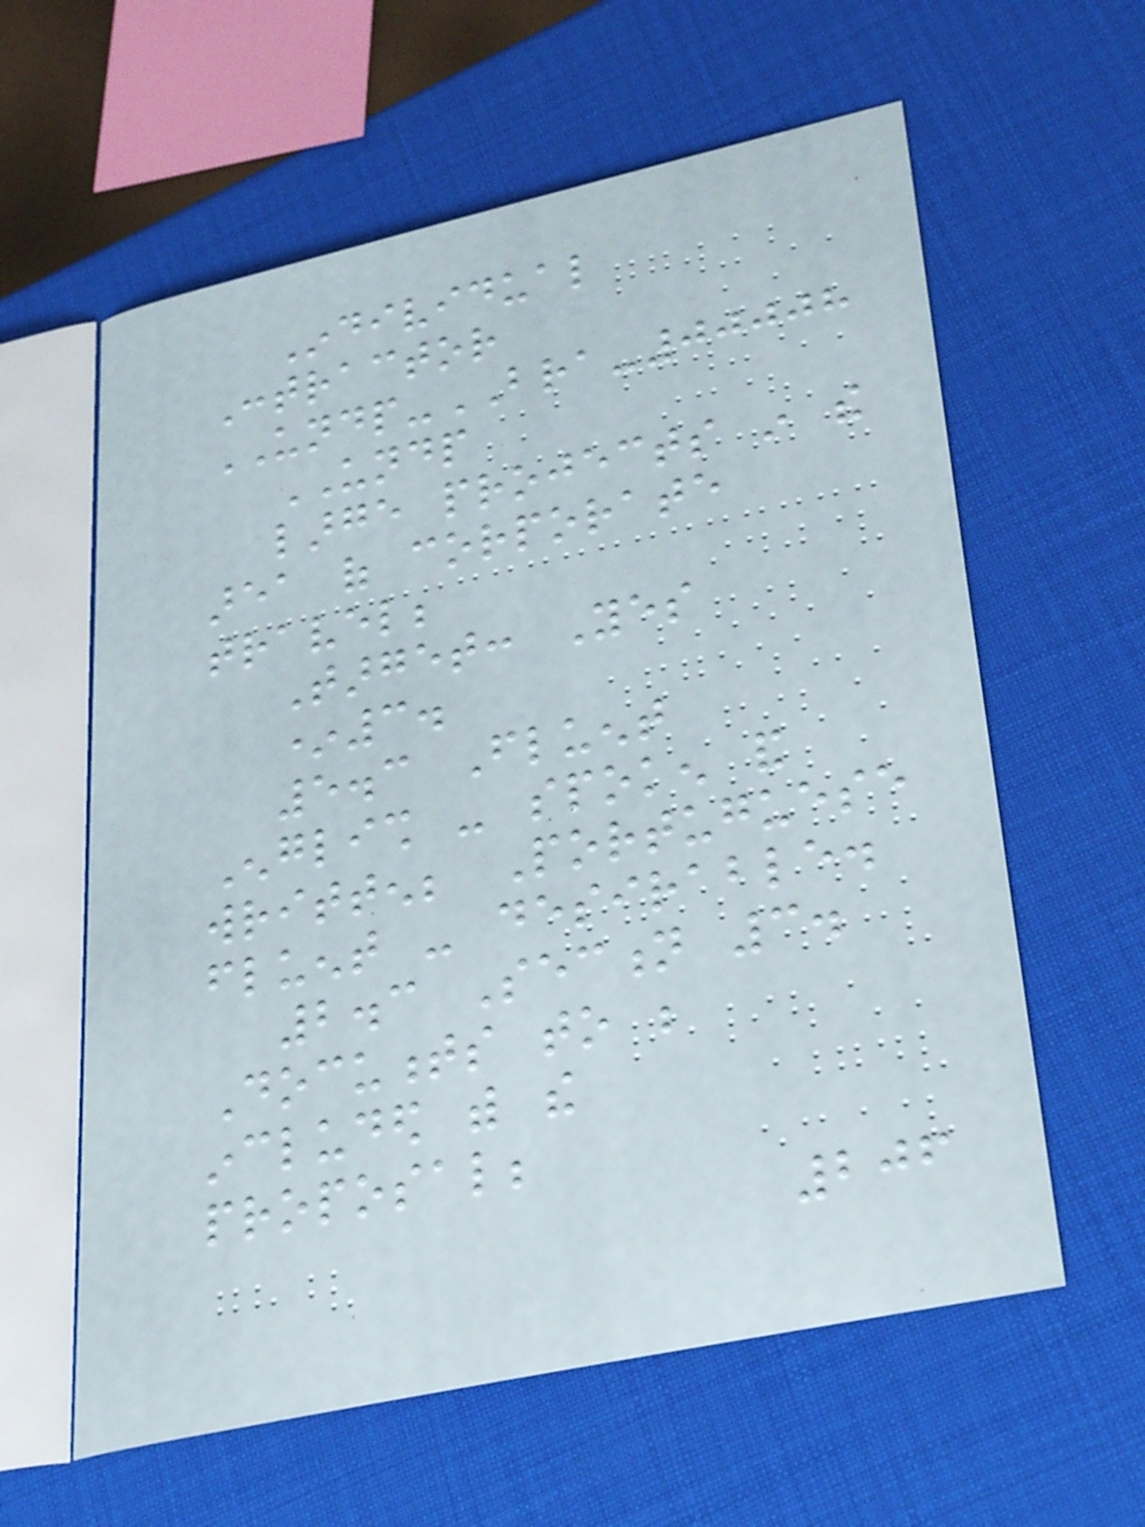Individual
Contractor
UNDP-BRA-00008
UNDP
large projects in the
area of corporate
travel;
Target: Yes
*3.
5.3 Fluent
English - spoken and
written; Portuguese
fluent - desirable.
2.3 Section 3.
Documents to be
included with the
proposal;
206
